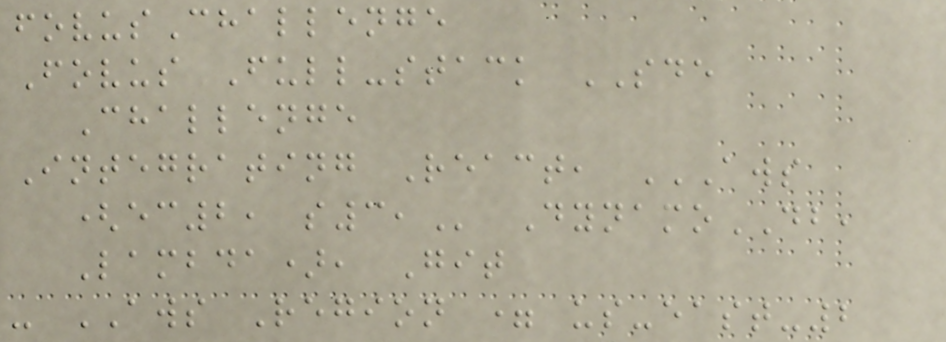fovusChallenge
Fovus Full-stack SDE
Challenge
Integrating React, AWS
(EC2, S3, DynamoDB,
Lambda), Git
- AWS Region = us-east-2
